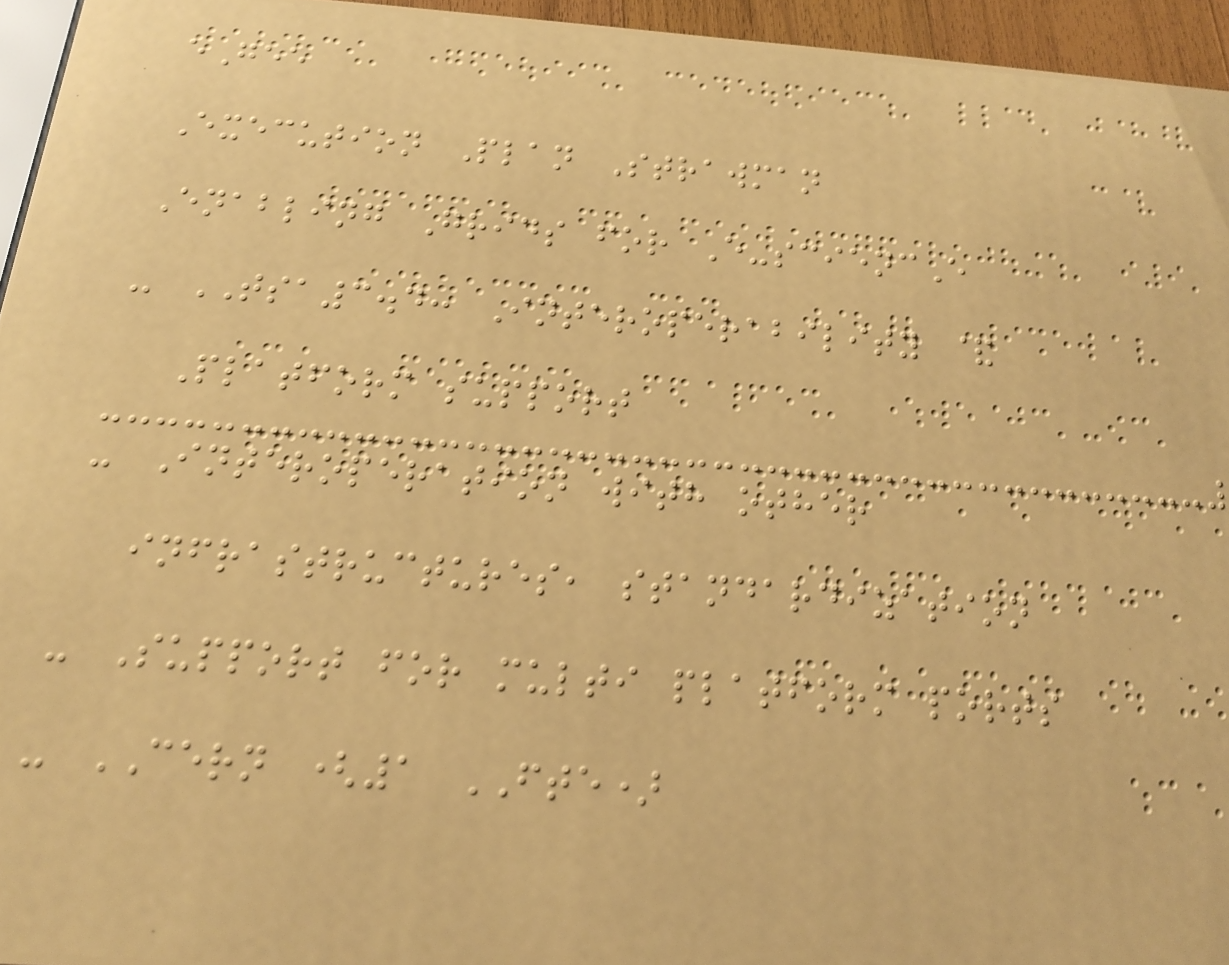eGee
Execution Plan Strawman
Enabling Grids for E-sciencE
- TSA3.4: Interoperability &
Platform support
- Interoperation with other
infrastructures, standardization
- Support for multi platform ports
- CERN (1 FTE)
